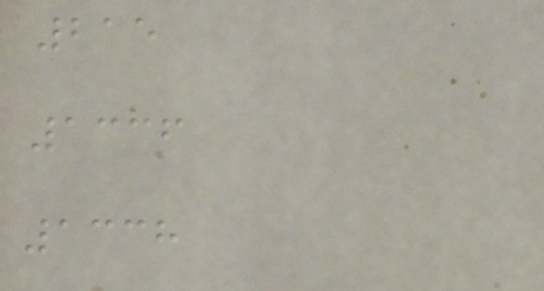215
1336
1338
